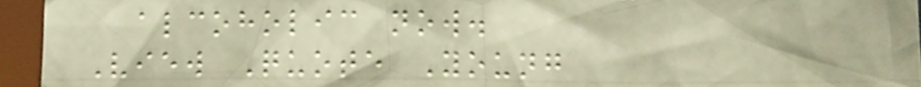alcoholic now.
View Quote Young
